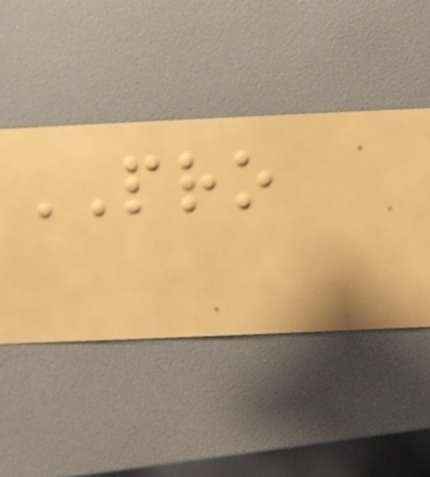PRO
